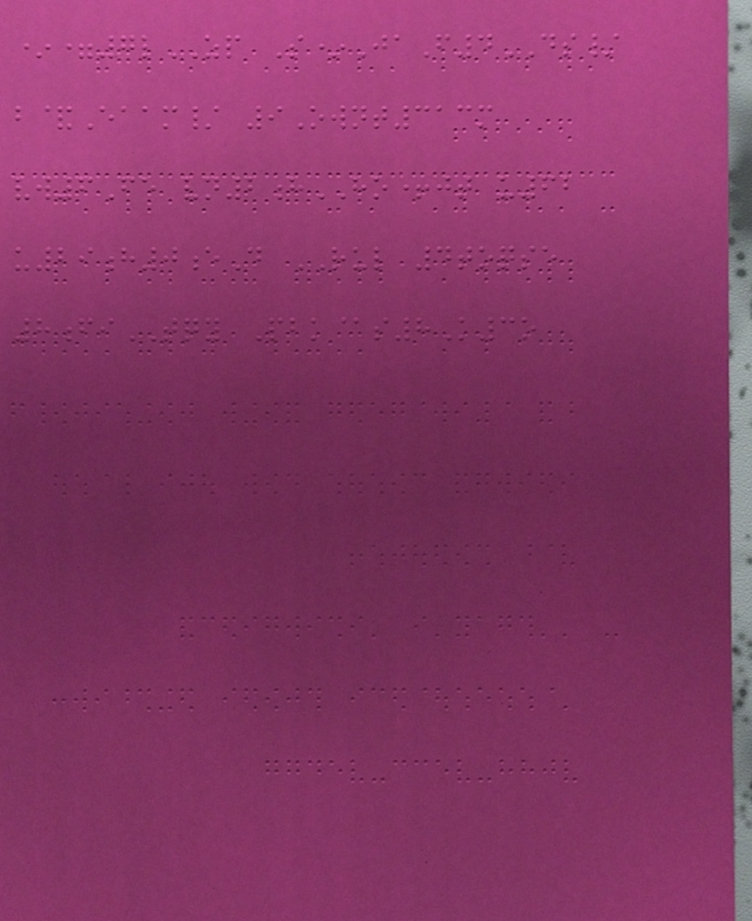*=7lZP S*JaF4DS/
b&Eaam/ 9Ownt313m
vw6Fe vn2hHO+jt u62
u29h0eD RUL 4toqse
8fiTQY Pbk@s8K3o
